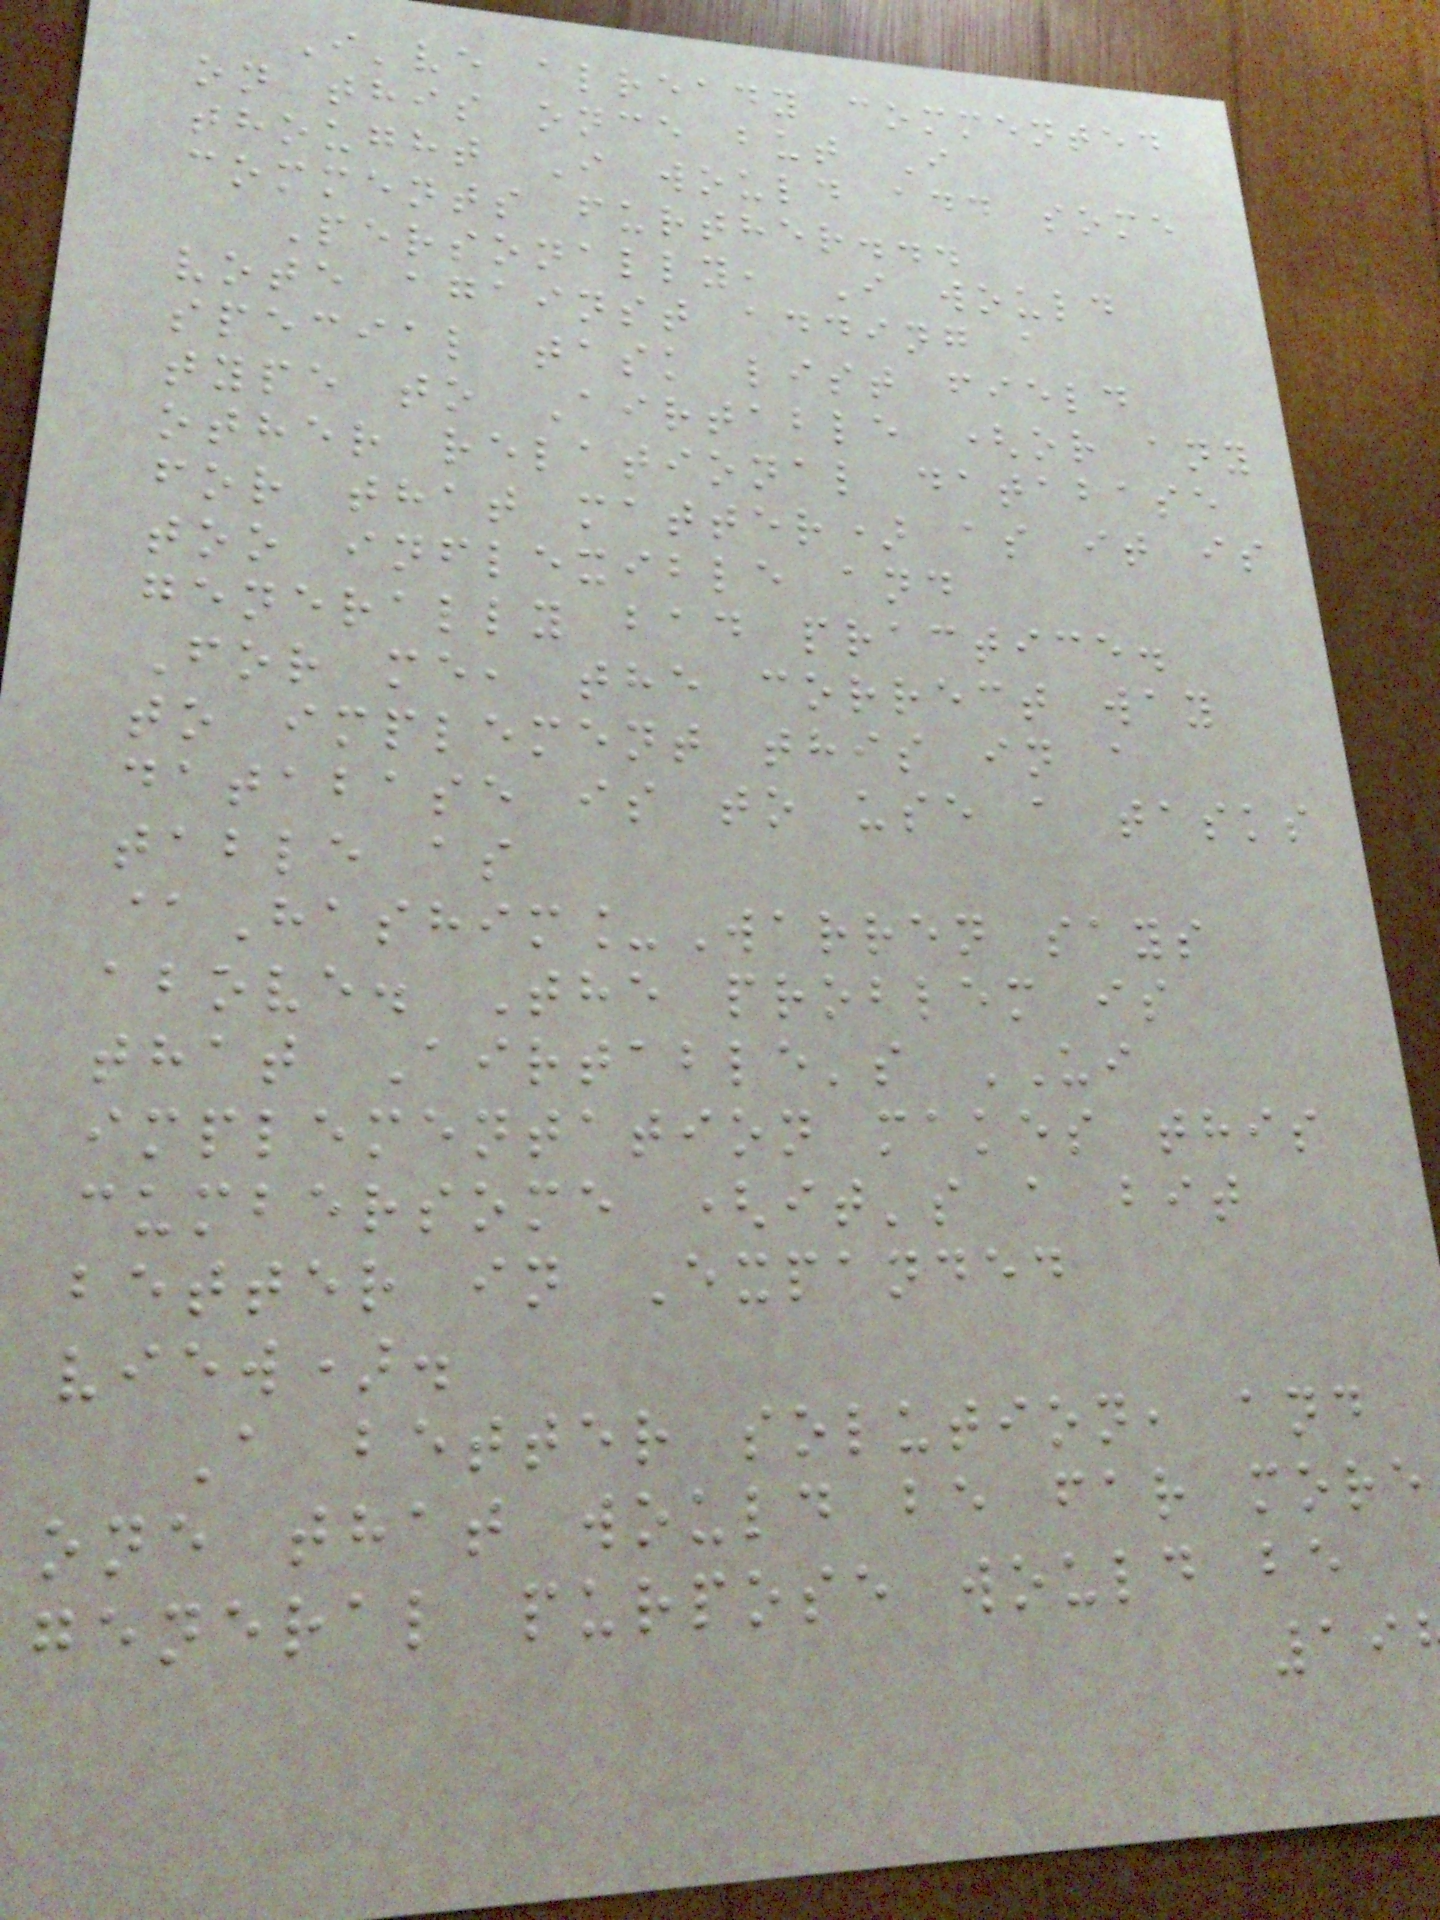I've already commented
on this once but I
thought I would add some
comments further...
Personally, I would
vote against adding a
special task list field
type to Airtable (or any
other relational database
for that matter) as it is
too inflexible and
generally bad practice.
For me, the correct way
to implement this in a
database is to use a tasks
table as
@Hashim_Warren says
above. The problem is
that Airtable's UI
implementation makes this
cumbersome (it's a bit
better in Expanded
view).
A better solution, and
one that would be far more
general purpose would be
